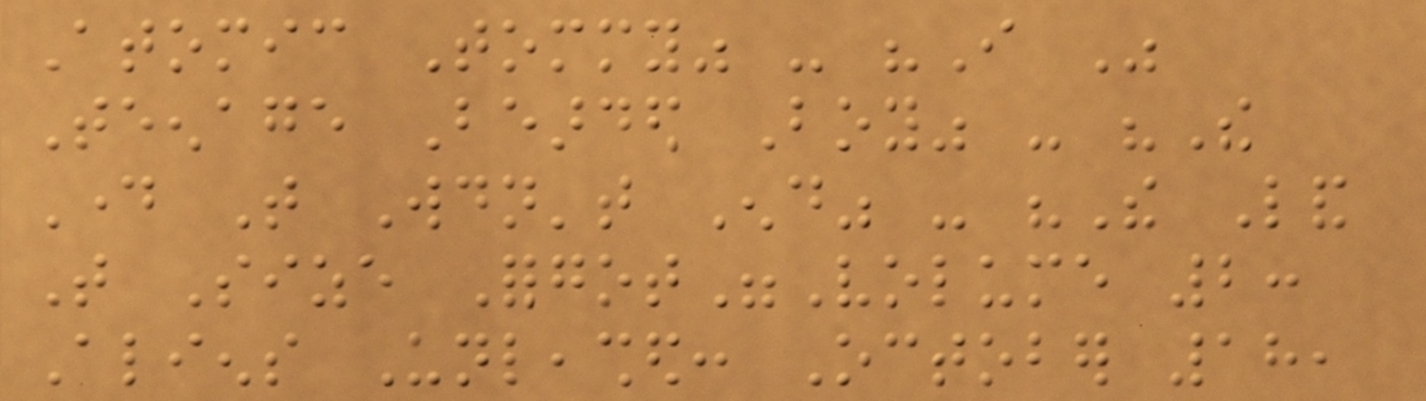Atomic Tommy" - "I Was
Teenage Bearded Boy" - "The
Day That Wouldn't End" - "The Land
That Size Forgot"Volume 2:
Aliens Unleashed: October 18,
